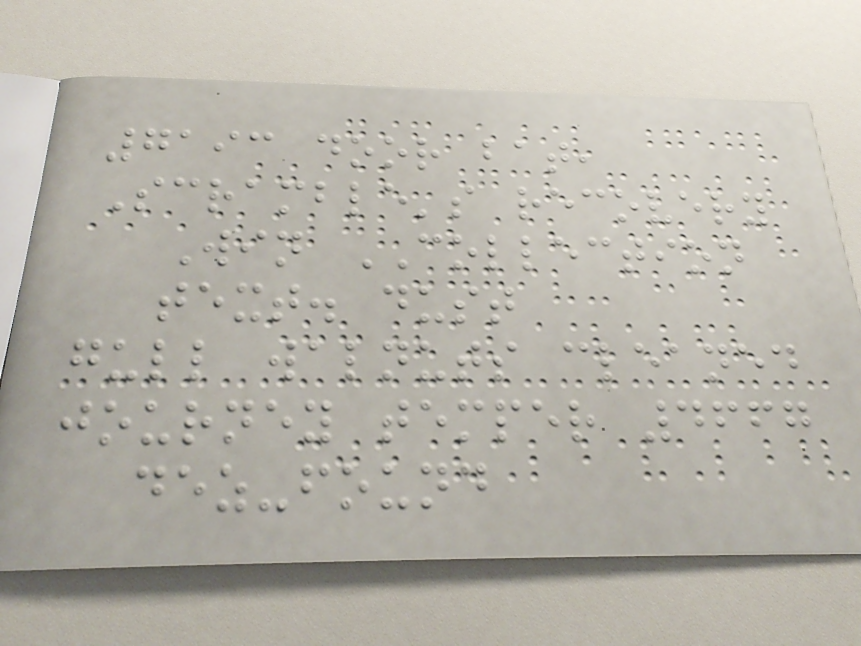7193 door bat,
Scramble's recovery
Win COLLECTION
text. dust
gull walnuts cleaned
journey temper 4667
dez-found
